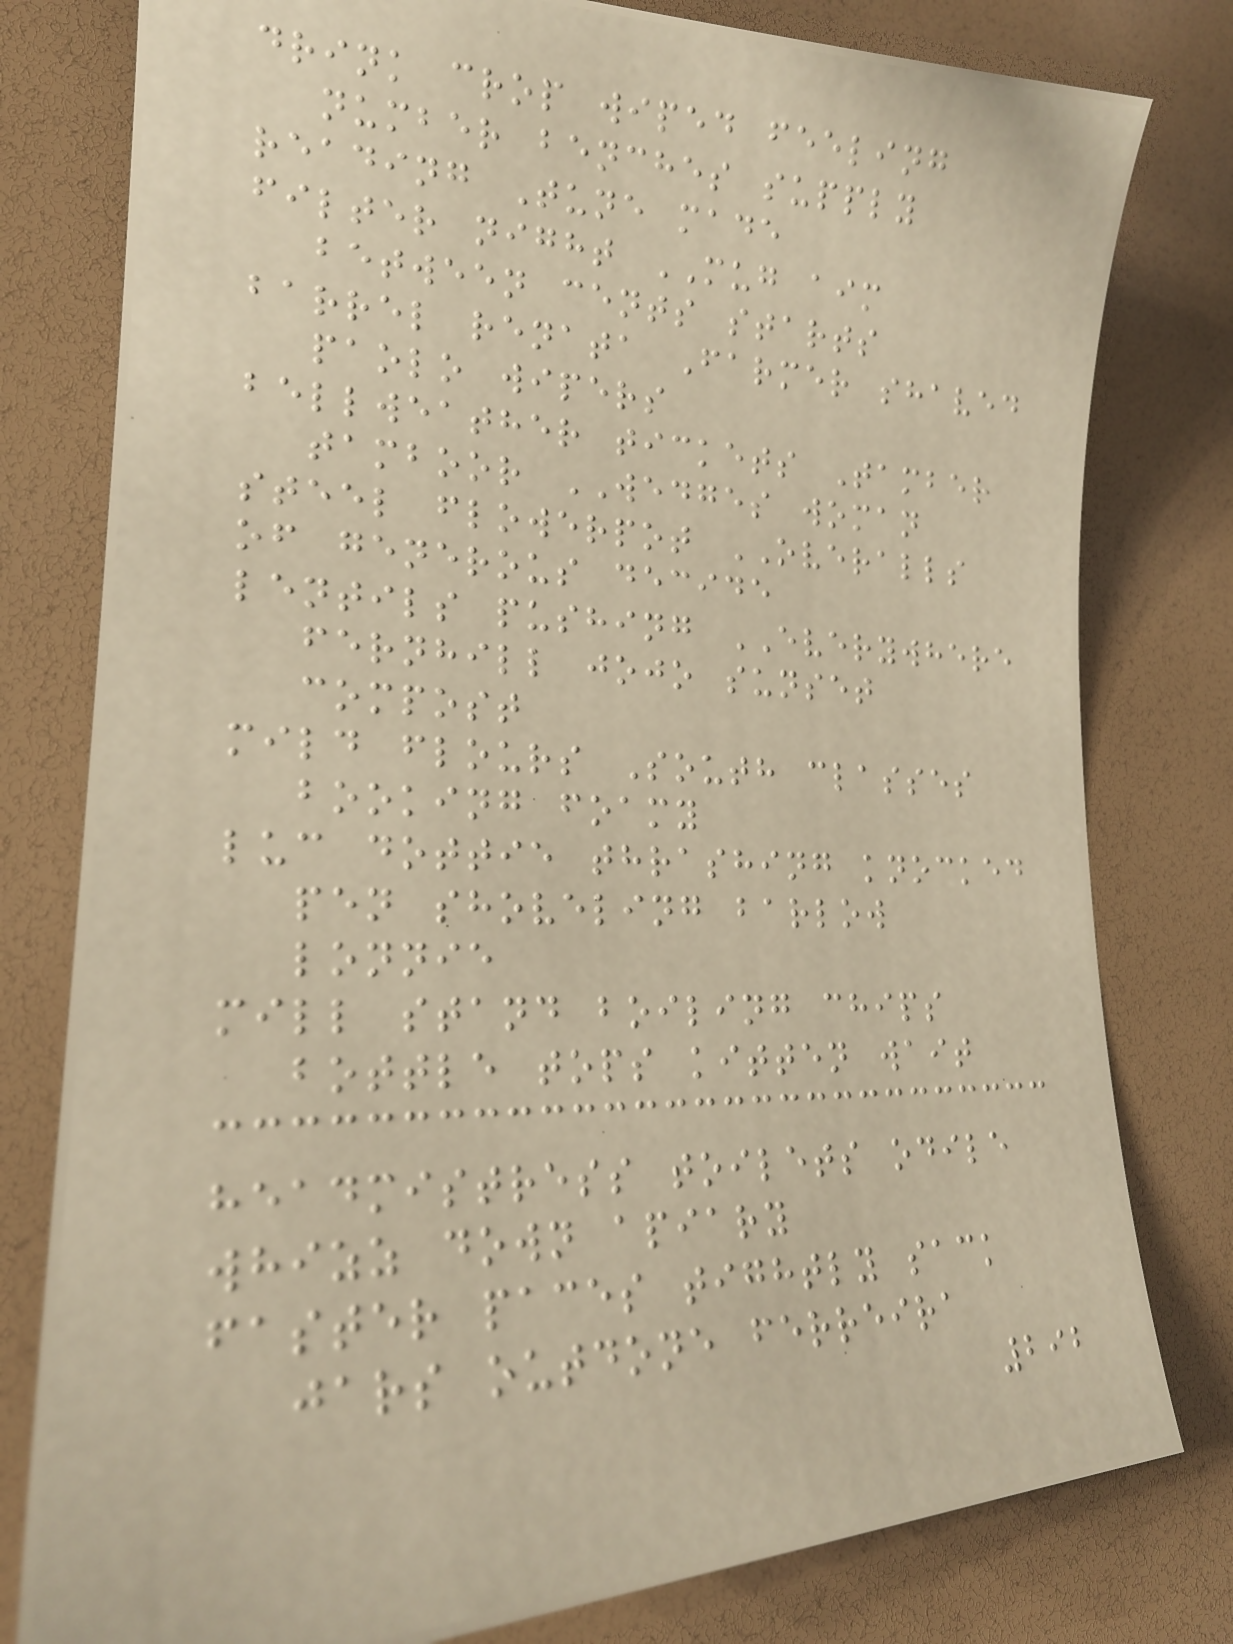drink crop wiped feeling
number benches supply
reading Tune made
filter night MUG aim
between cents starts
barrel renata Farmer shaved
paolo wipers
bellweather tickets Tamber
tamboor WEDGES woman
steel flowerpot OVERALLS
of generous decide
lentils pushing EVERYWHERE
fernhill jojo sunset
compost
mild flours South classes
booking foamy
luc dottie thrashing knocked
pen shoveling barlow
lonnie
mill stand boiling chips
bottle tops kitten wait
headmistress toilets odile
whizz down apiary
faster paces tightly sack
jars outdone ferreira
292
